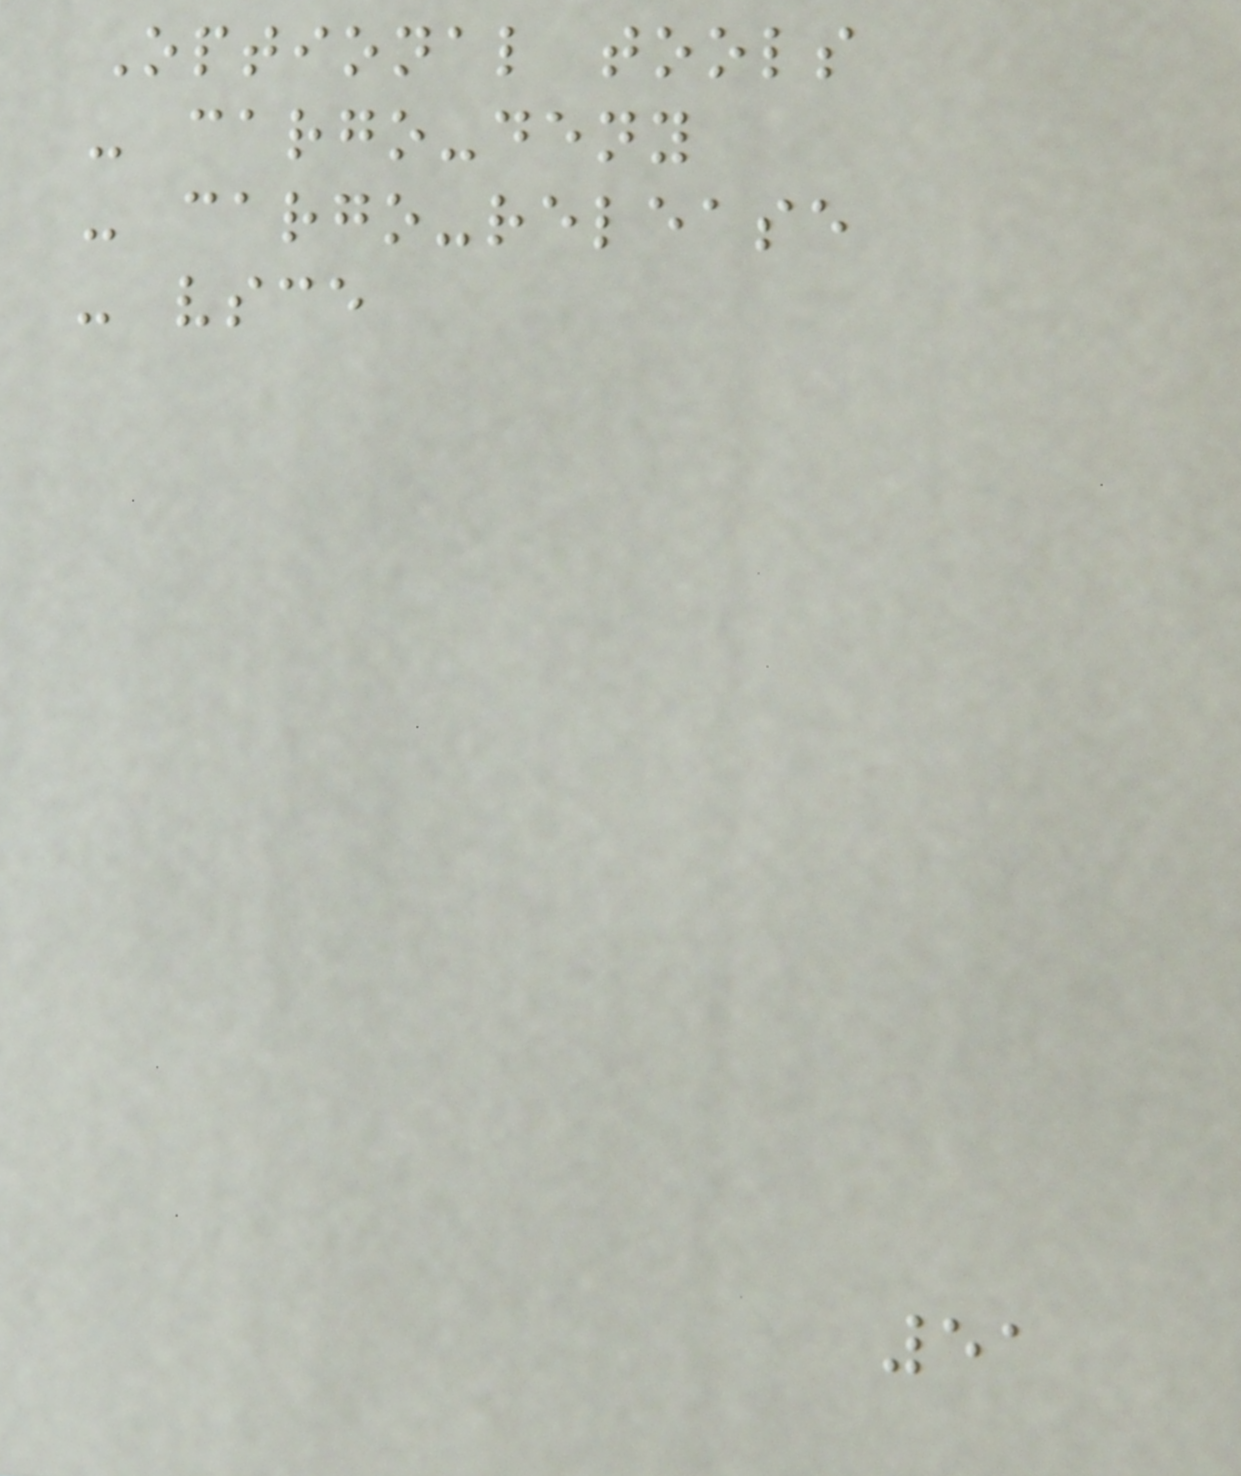Optional tools
- cargo-deny
- cargo-release
- vsce
51
